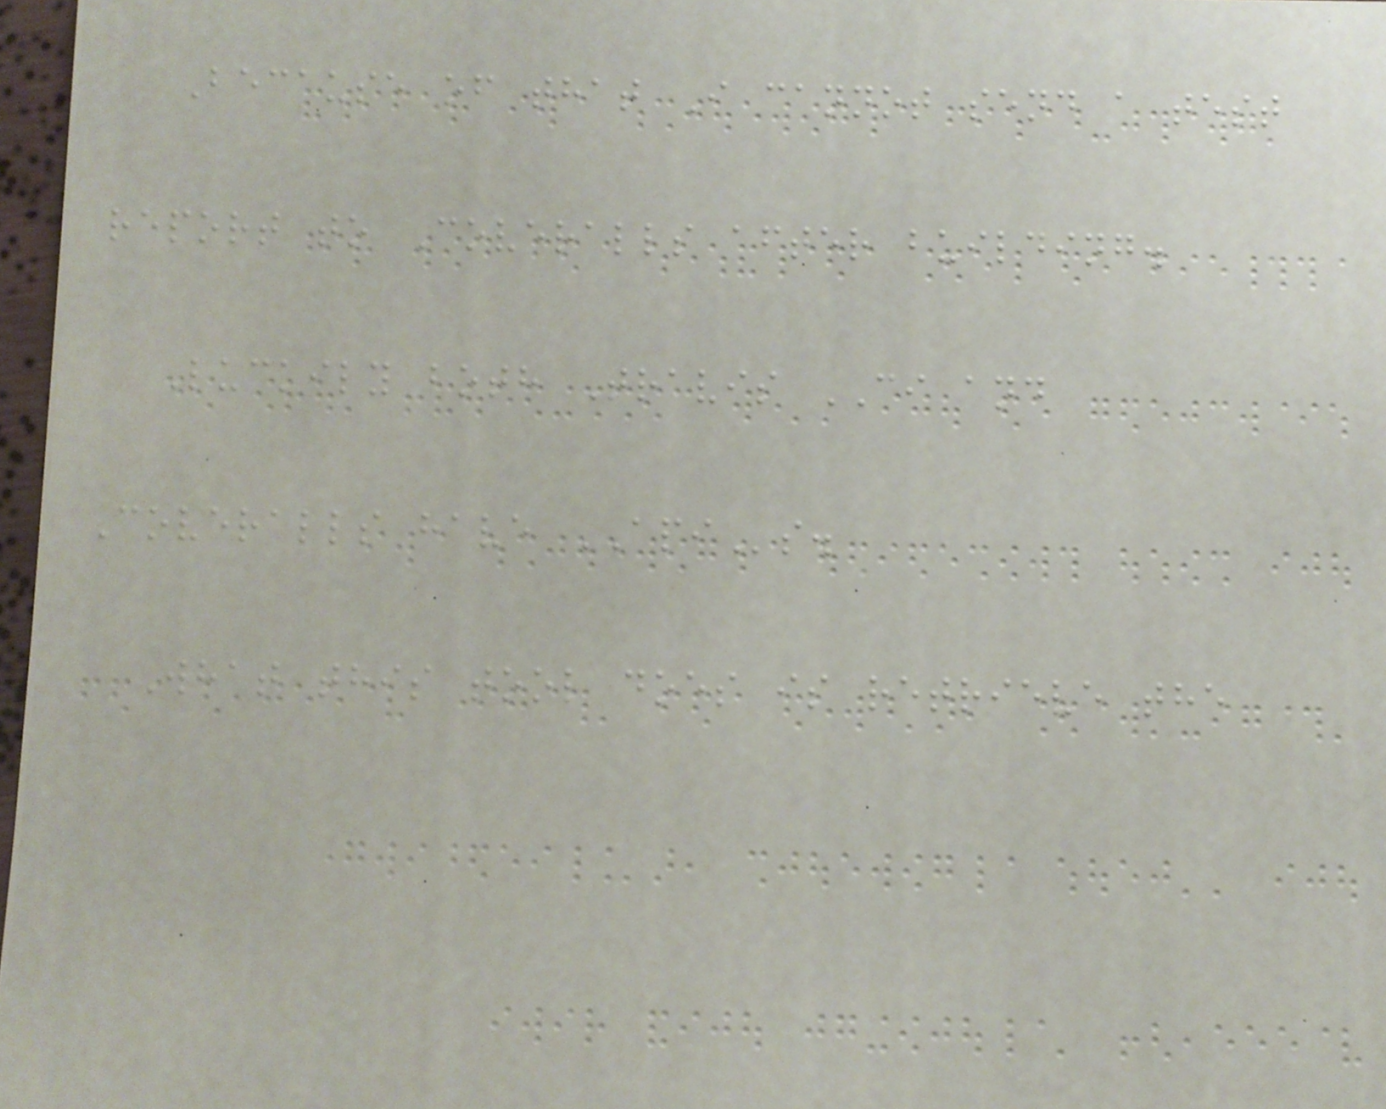Because of that I cannot send a test
report to Coveralls after building.
Luckily both Travis CI and
Coveralls have APIs.
What this tool does is retrieve the
